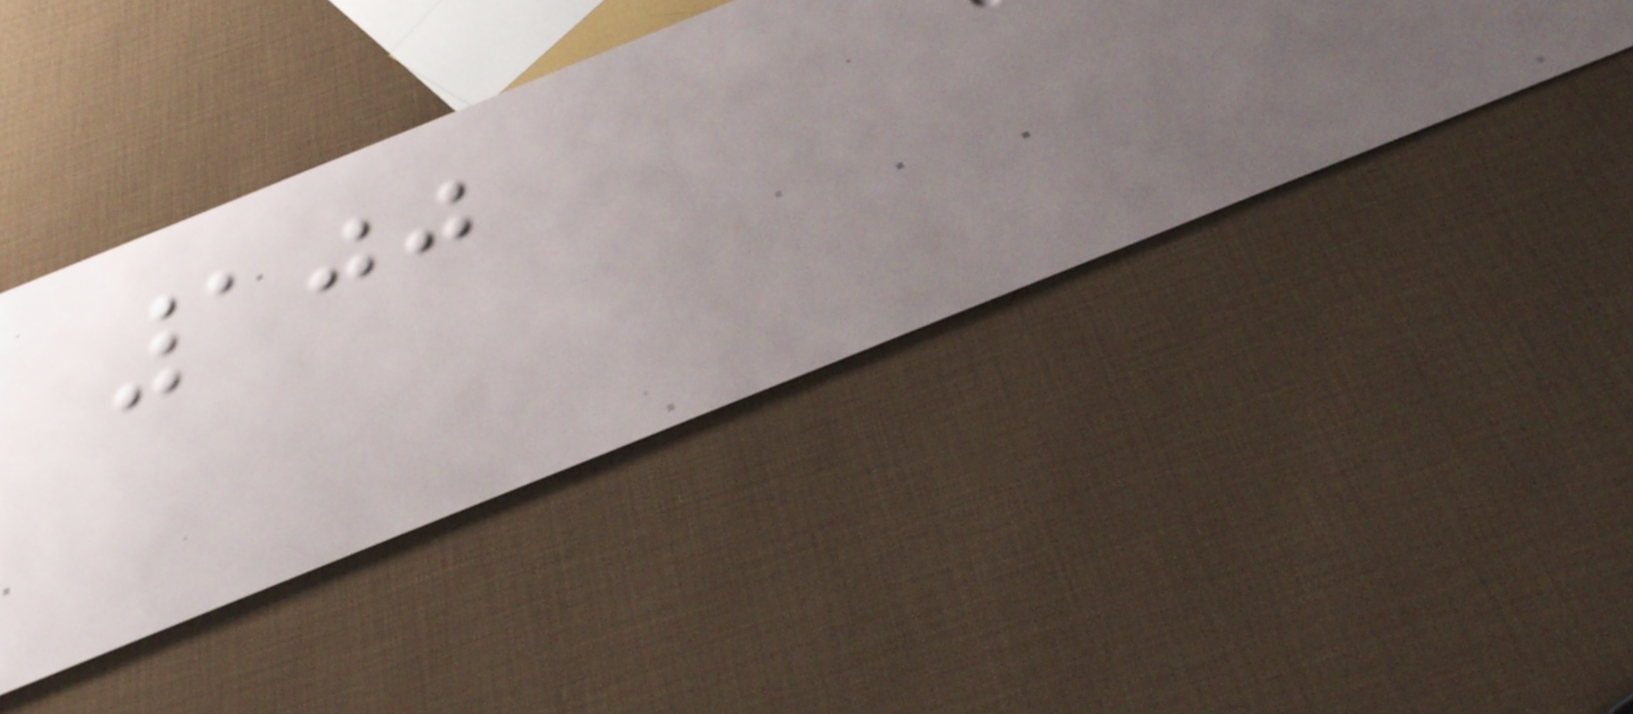100
